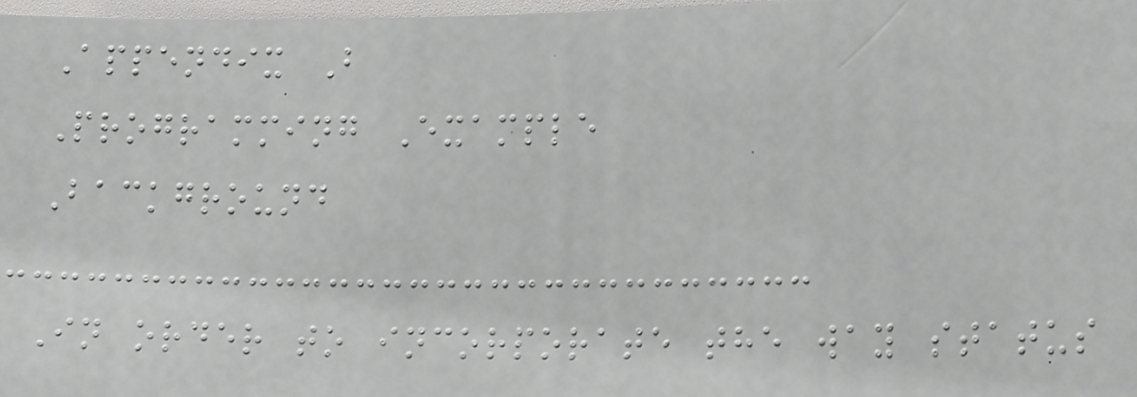Appendix B
Programming Example
Background
In order to incorporate the way status
